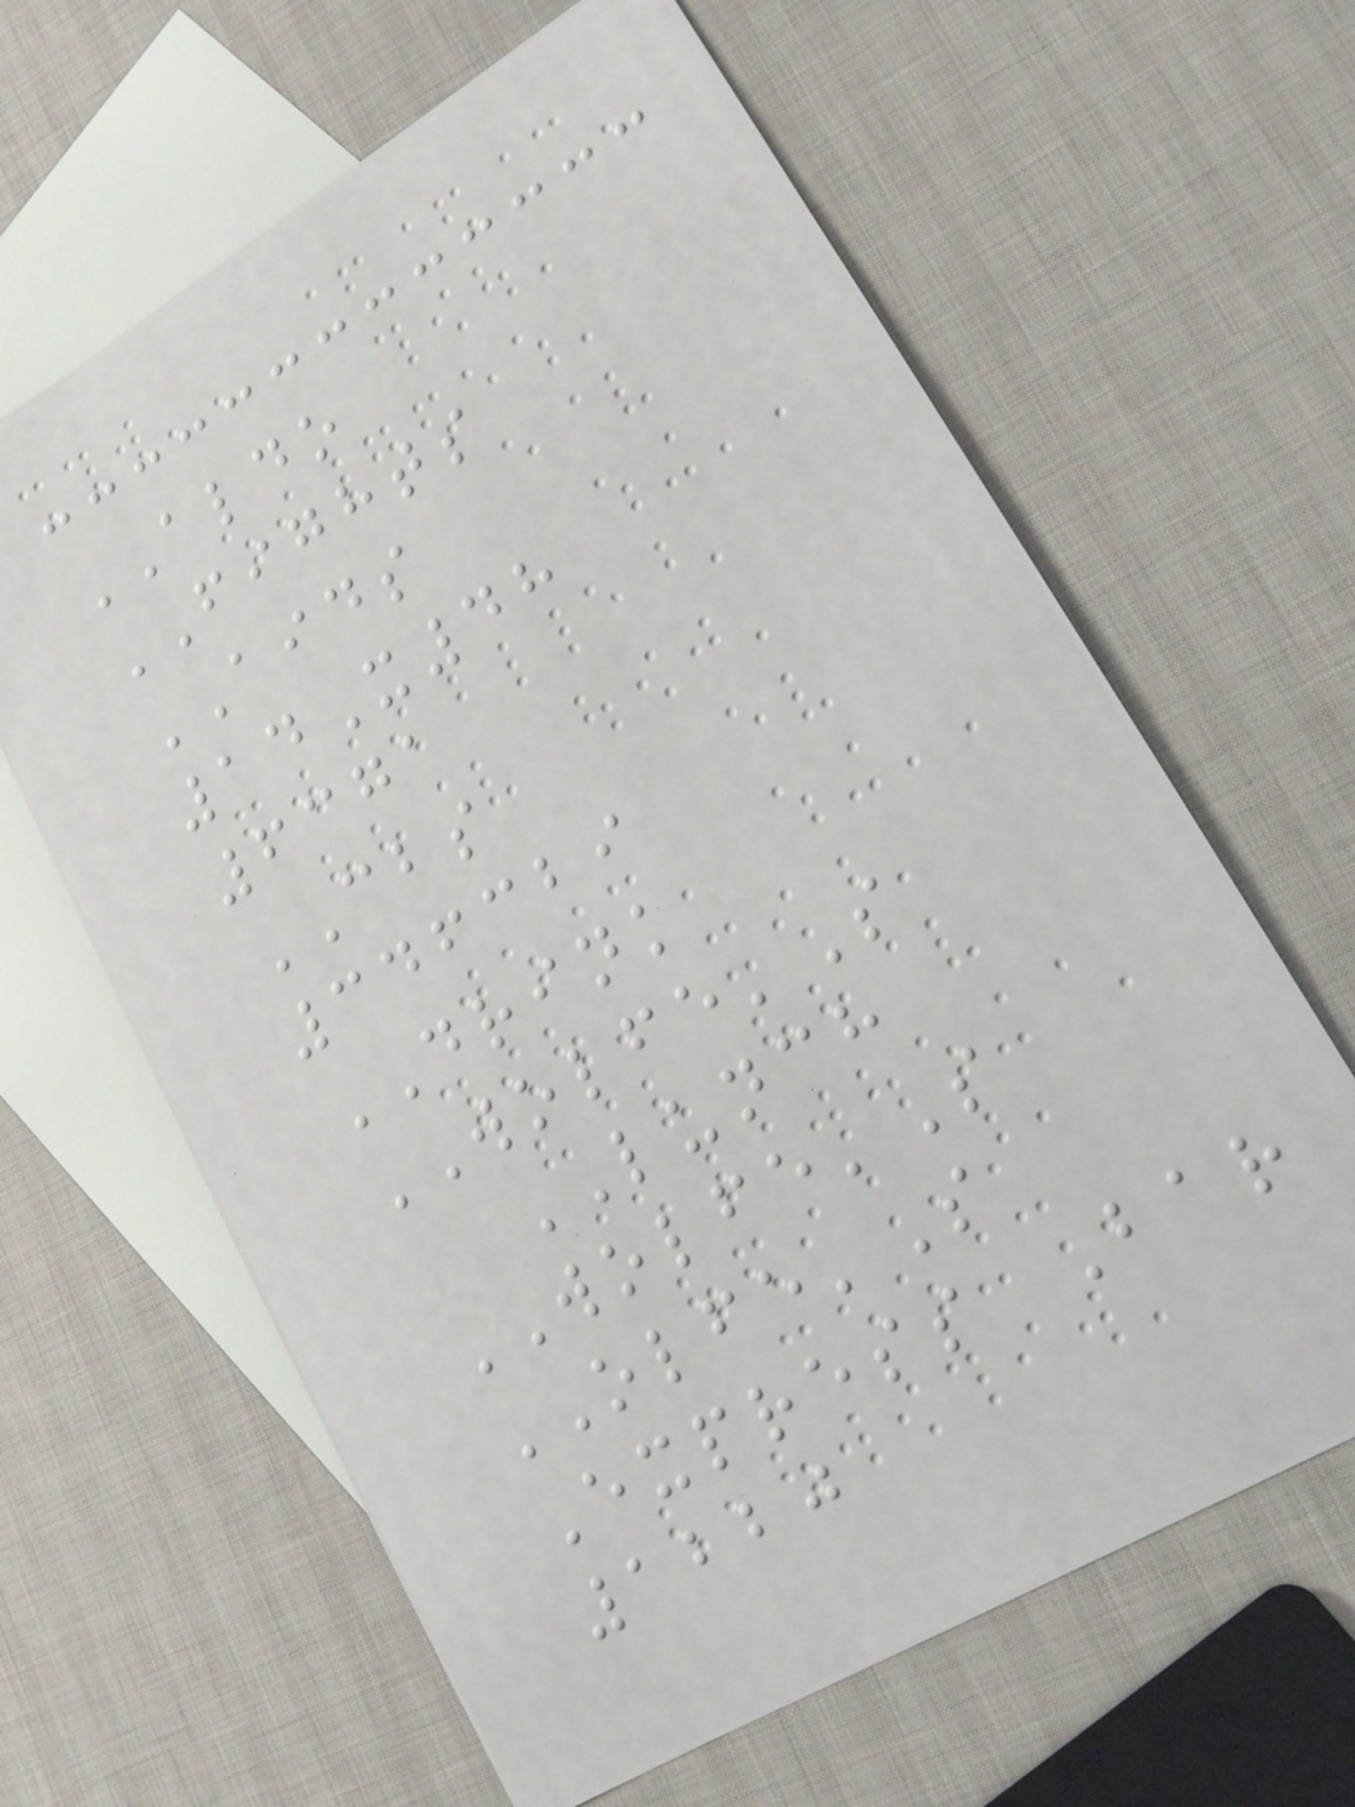ALDO
FIGHTS
AIDS
14X48
6371
CBS
346329
DRINK
WOLFE'S
LUNCH
WOLFE'S
OLFE'S
Express Bar
1220
